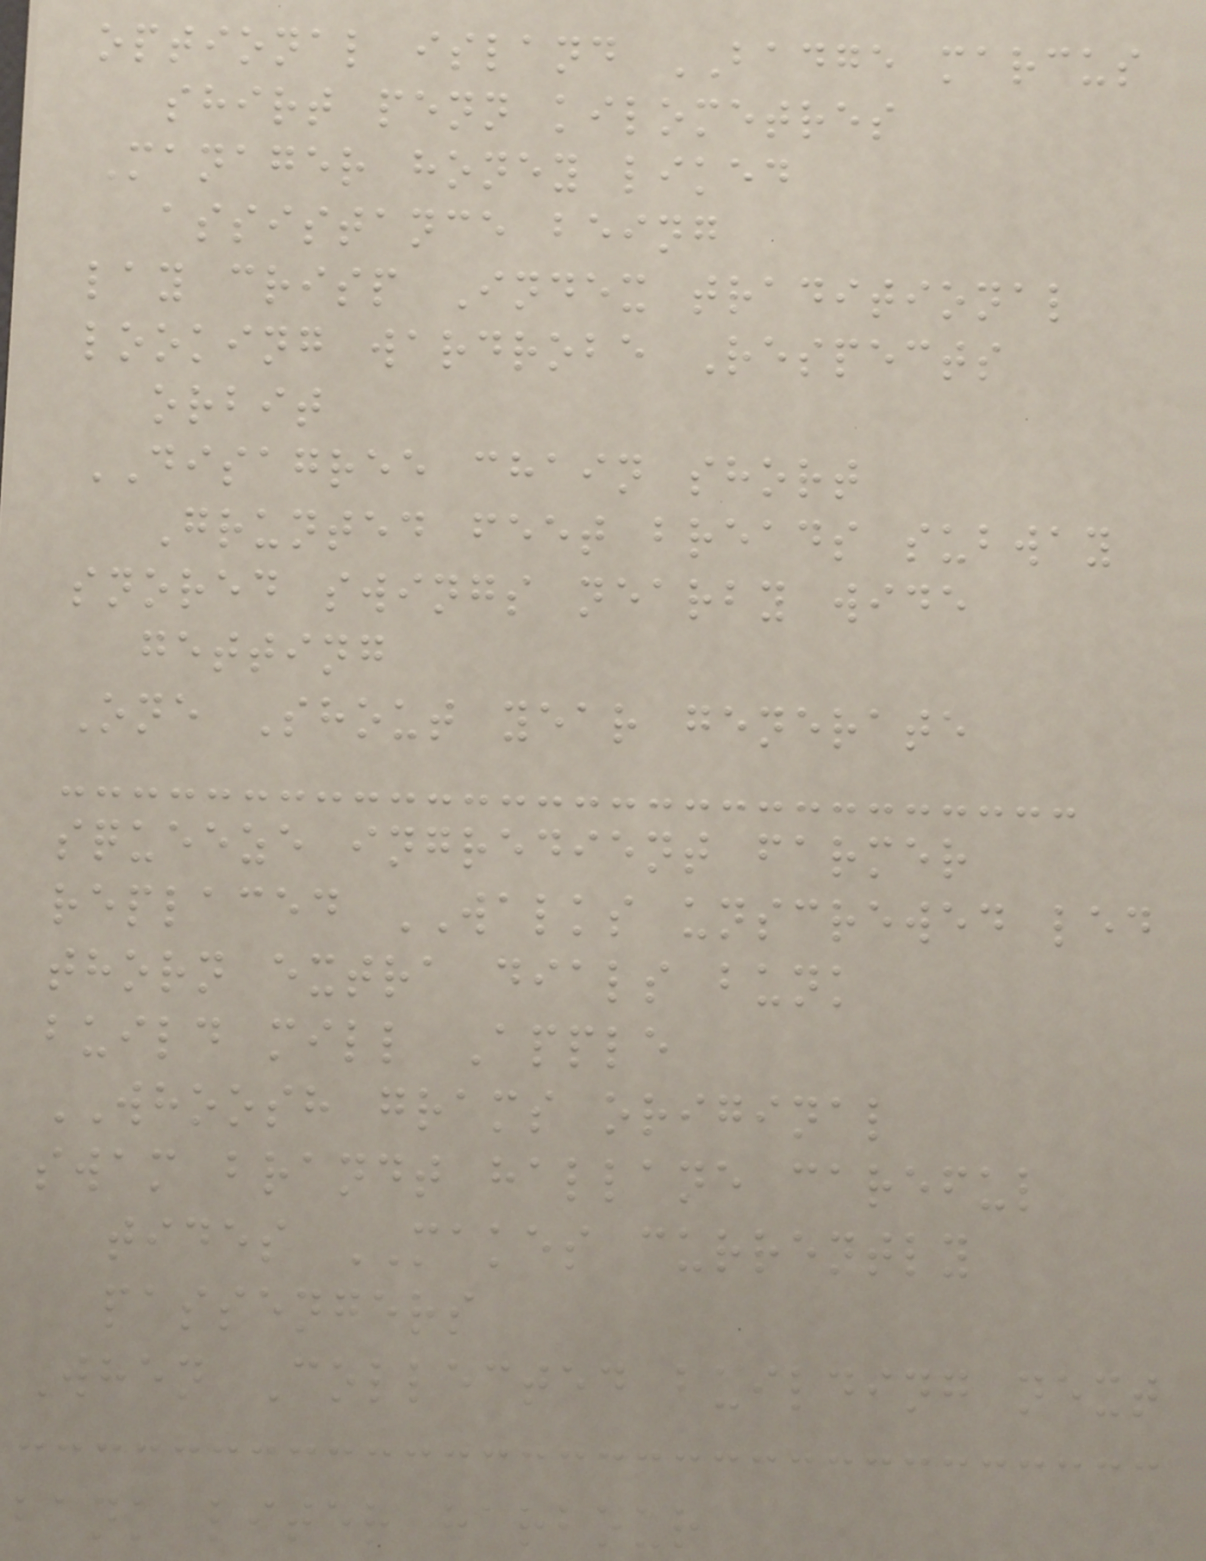optional island BADGE marcus
shirt penn kilometres
Manager honey liked
assistance being
lay crisp Index traditional
looking wardrobe Respects
orbit
DISAGREE chain short
Grunted feet breads subway
snored swings nearby wide
getting
One Shout year generate
squeeze ingredient farmer
replaced WALKS unscrewed led
thorn extra dials bunk
build mill Apple
WHOOSH grams original
swam brandt hallane careful
tides MAKES currently
passengers
When Collected building next
bank liter harbour
